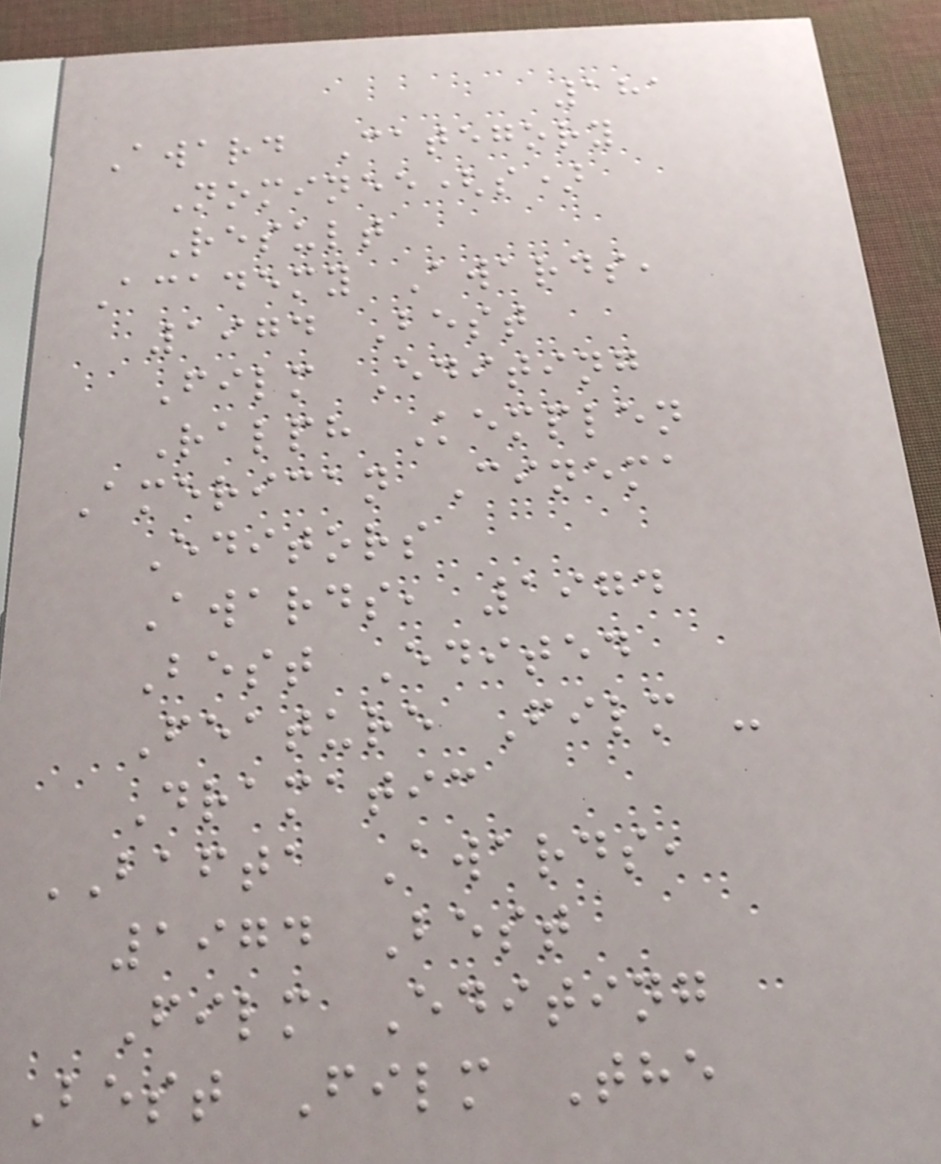181
Award Category
Nominee(s)
Result
Academy Awards,
1974 Best
Film Editing
Ralph Kemplen
American Cinema
Editors
Awards, 1974
Best Edited
Feature Film -
Dramatic
BAFTA Awards,
1974 Best
Film Editing
Best Film The
